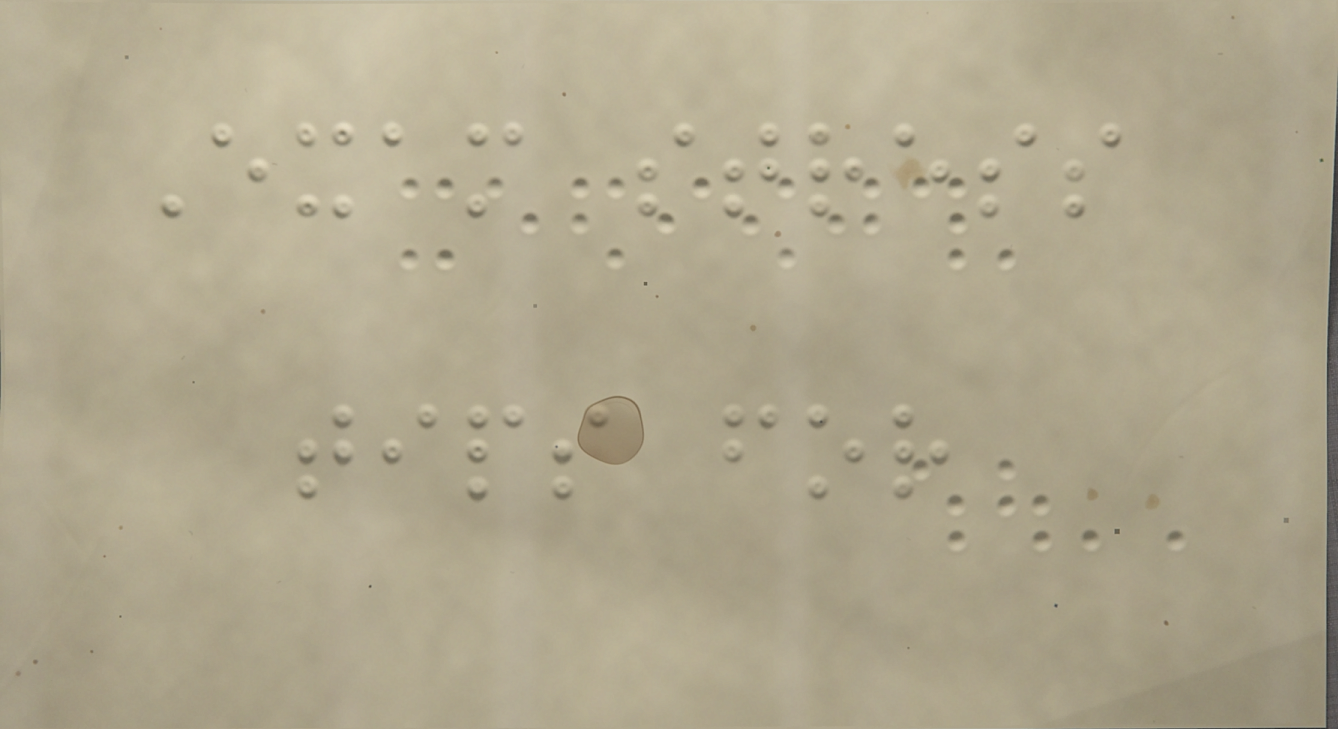Exam stress
tips for
